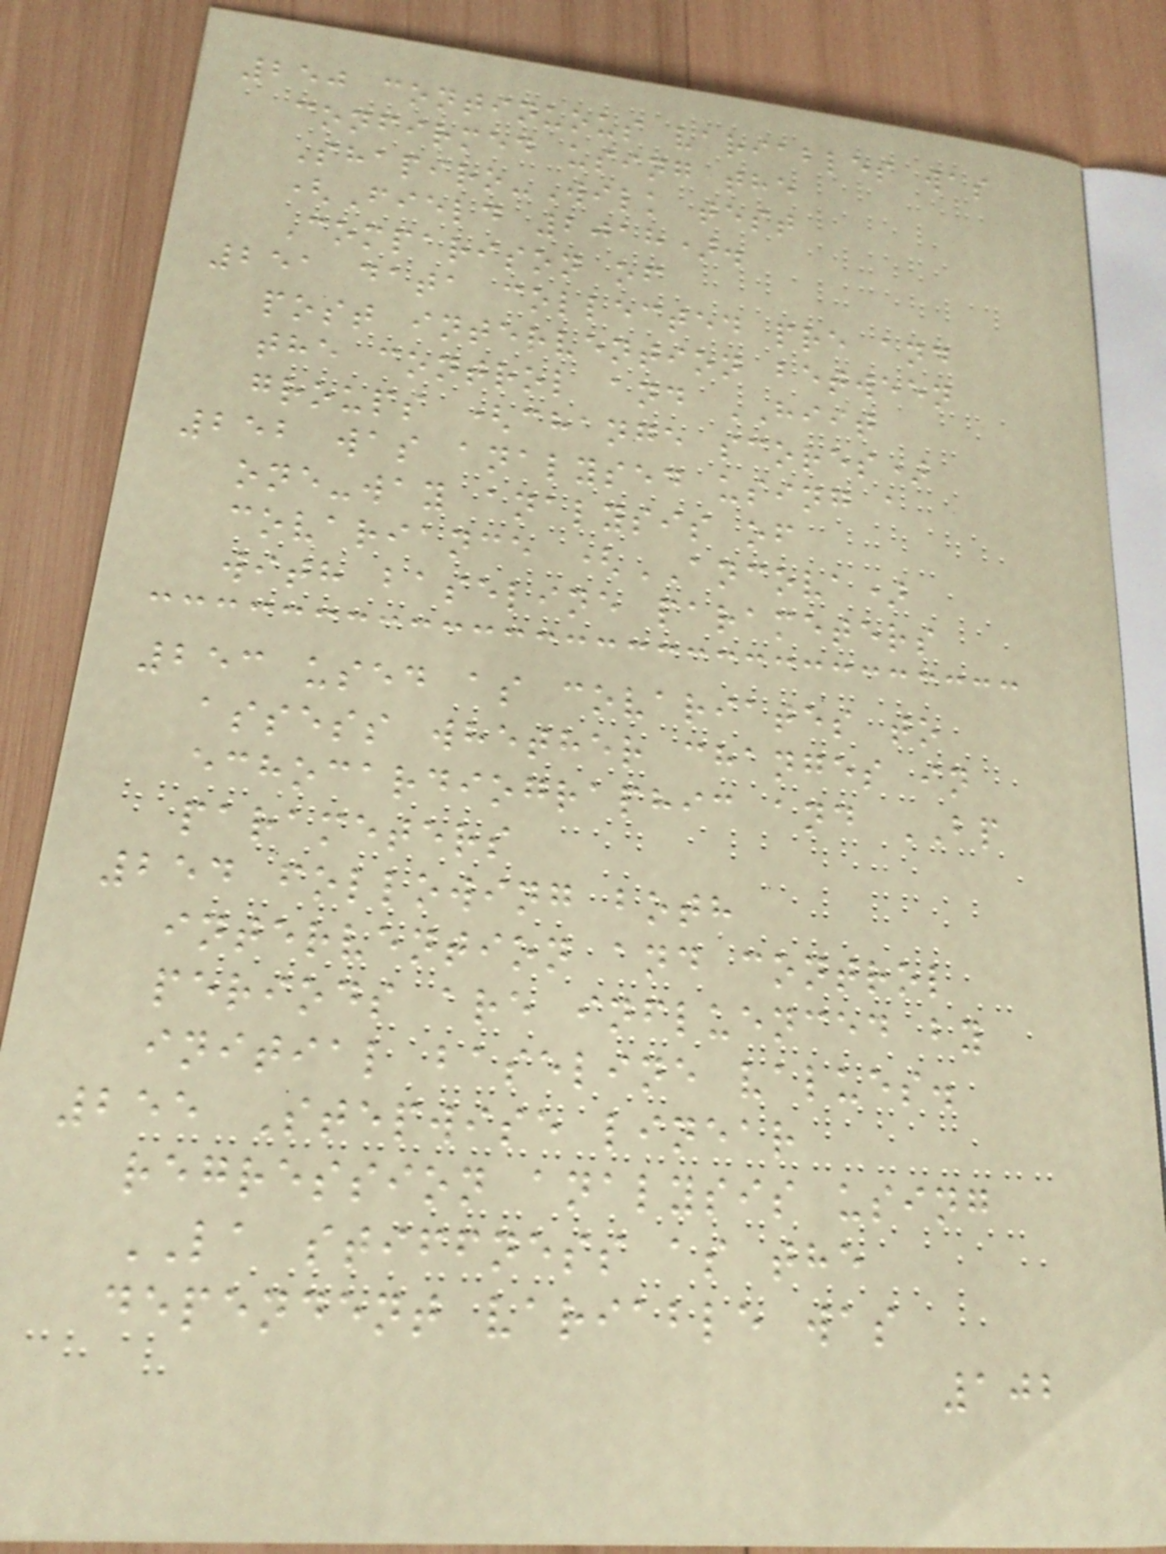250 continuous variables was
confirmed using the
Shapiro-Wilk test
(Field 2018).
Comparison of
251 data collected pre and
post intervention between
the control and HIIT
groups (change scores)
252 was analysed using a
one-way analysis of
covariance (ANCOVA)
with baseline parameters
253 used as covariates to
assess whether changes in
echocardiographic and BP
parameters
254 following both
intervention and control
periods are influenced by
initial baseline values.
255 Stepwise linear
regression analysis using
LA stiffness as the
dependent variable was
102
